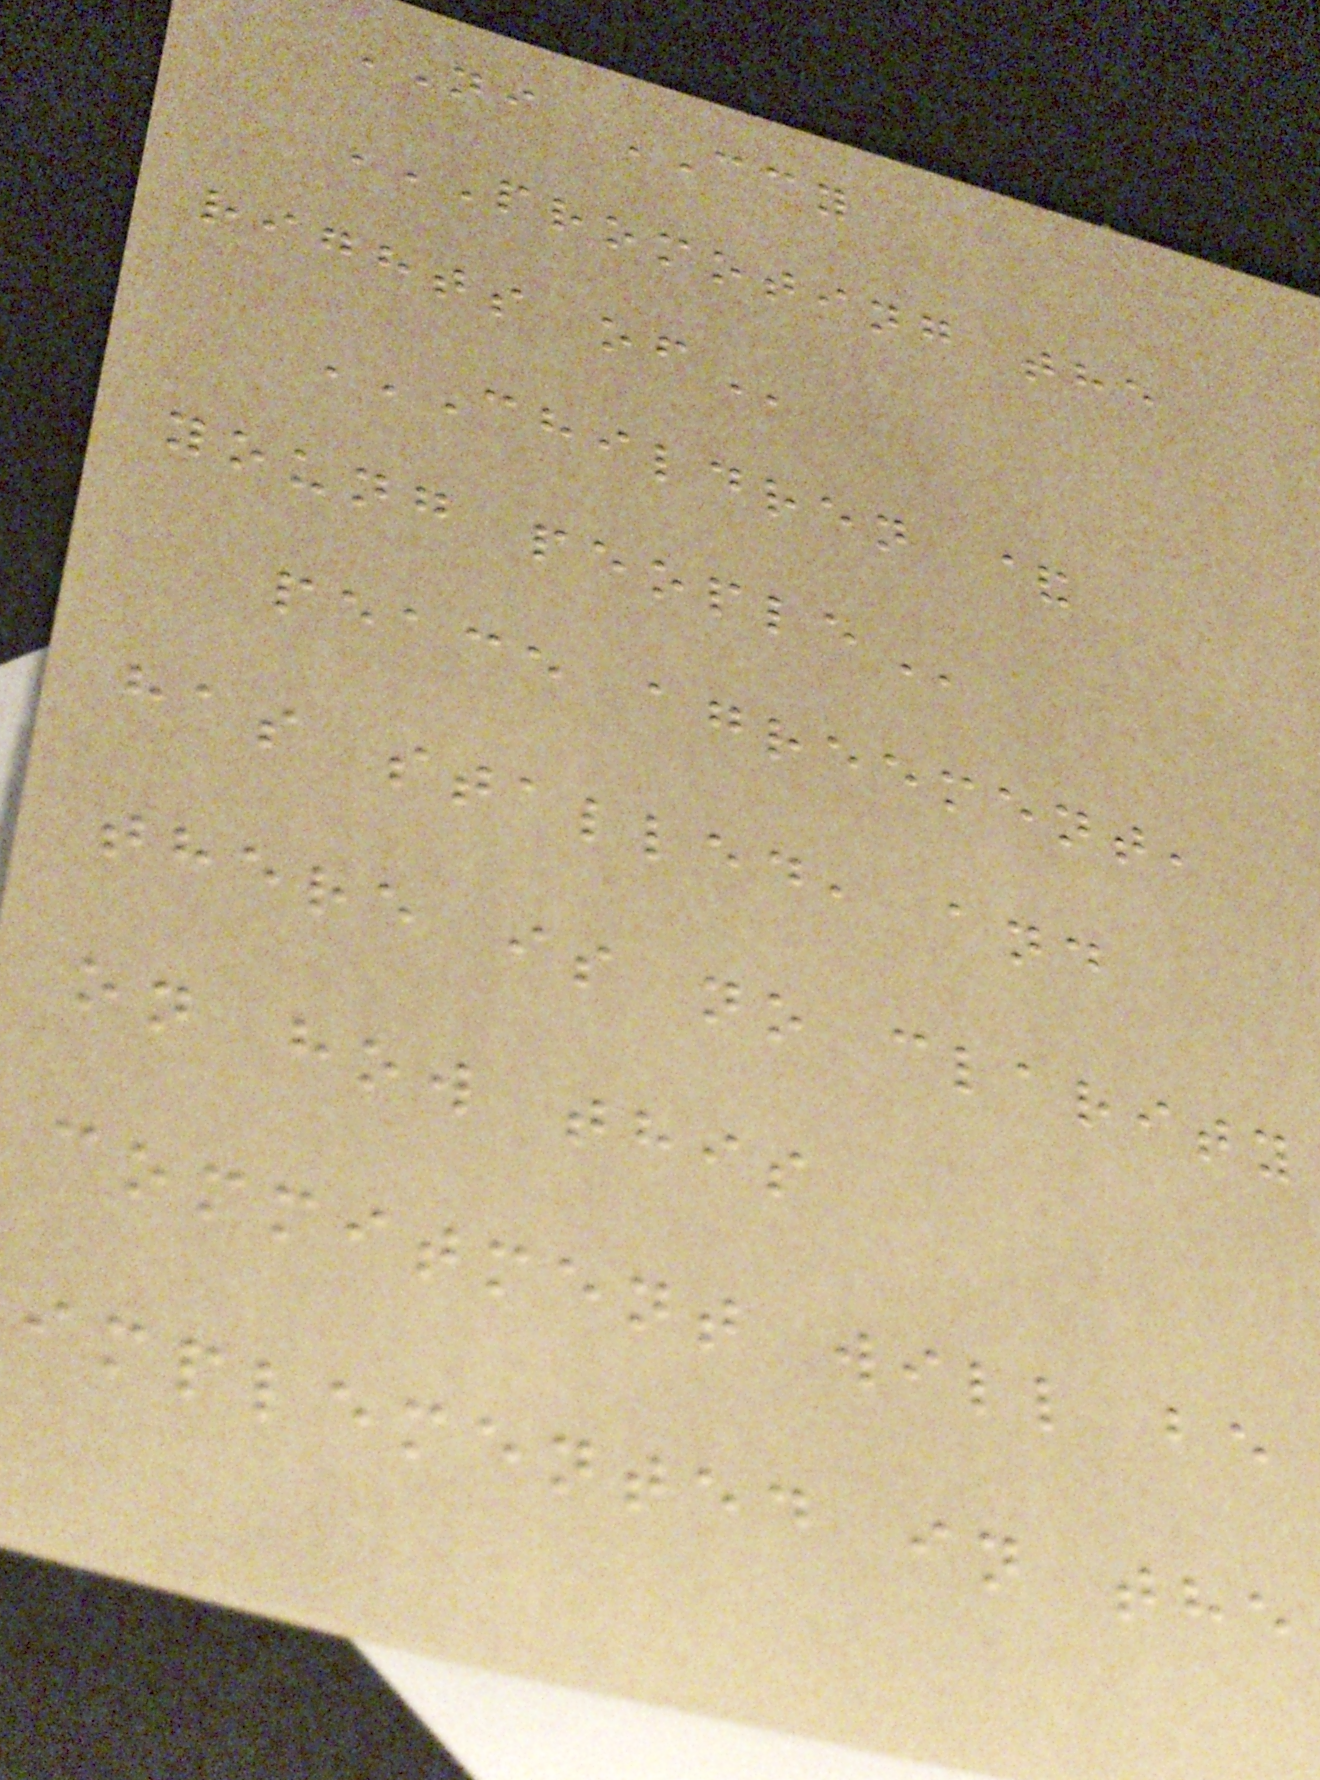NI CCY
PROMOTING THE
RIGHTS OF
CHILDREN &
YOUNG PEOPLE
peace agreement,
has stalled, and
there is no clarity
on how this
commitment will be
implemented in the
